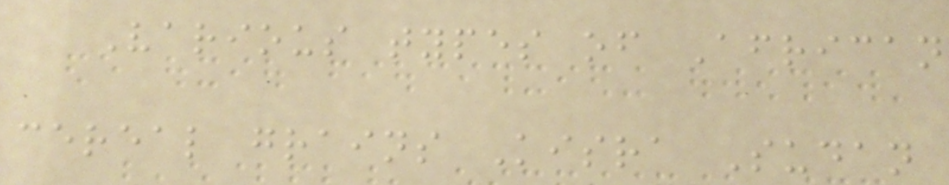Various types of African
cereal grains Kisra Sudan
